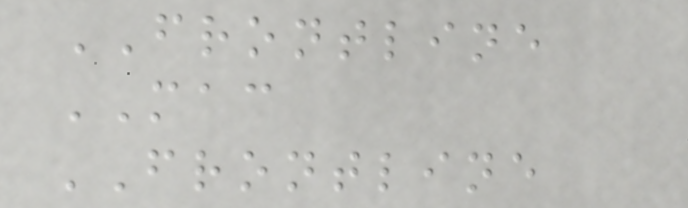FRONTLINE
MAC
FRONTLINE
